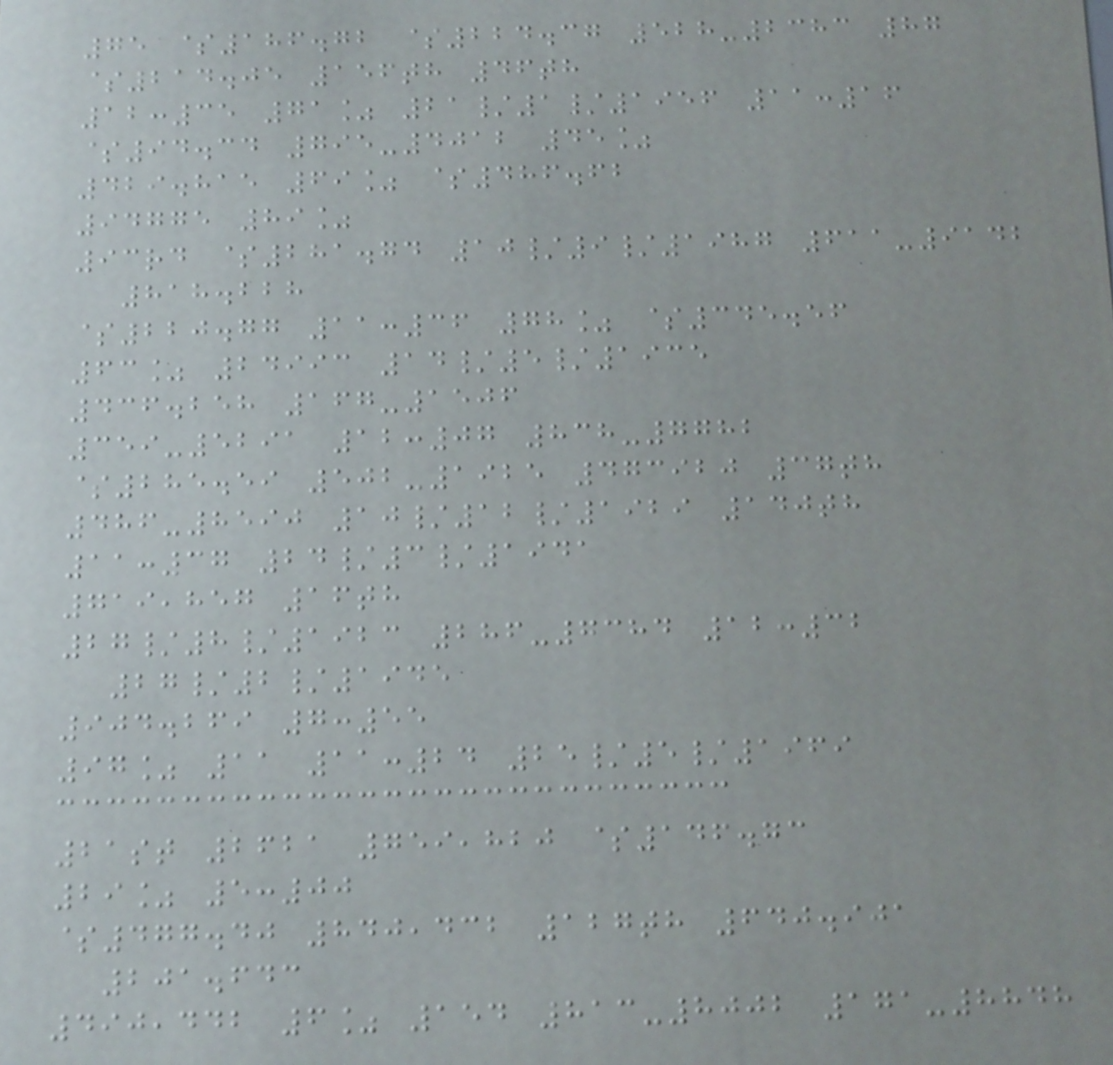75 $186.72 $224.37 528-2383 87
$214.05 156th 46th
12:35 71% 21/1/1956 11:16
$94.34 795-4012 45%
429.815 69% $486.62
94775 89%
93rd $281.74 10/9/1987 611-9142
818.228
$220.77 11:36 78% $345.56
63% 24993 14/5/1935
436.258 167-1506
359-5291 12:07 838-7782
$285.59 502-1925 473920 37th
486-8590 10/12/1929 140th
11:37 24/3/1941
719,857 16th
27/8/1923 286-7384 12:32
27/2/1945
904.269 7:55
97% 11 11:24 25/5/1969
21st 2621 759,820 $146.73
29% 5:00
$477.40 840,432 127th 640.901
201.643
490,442 6% 154 813-8002 171-8848
